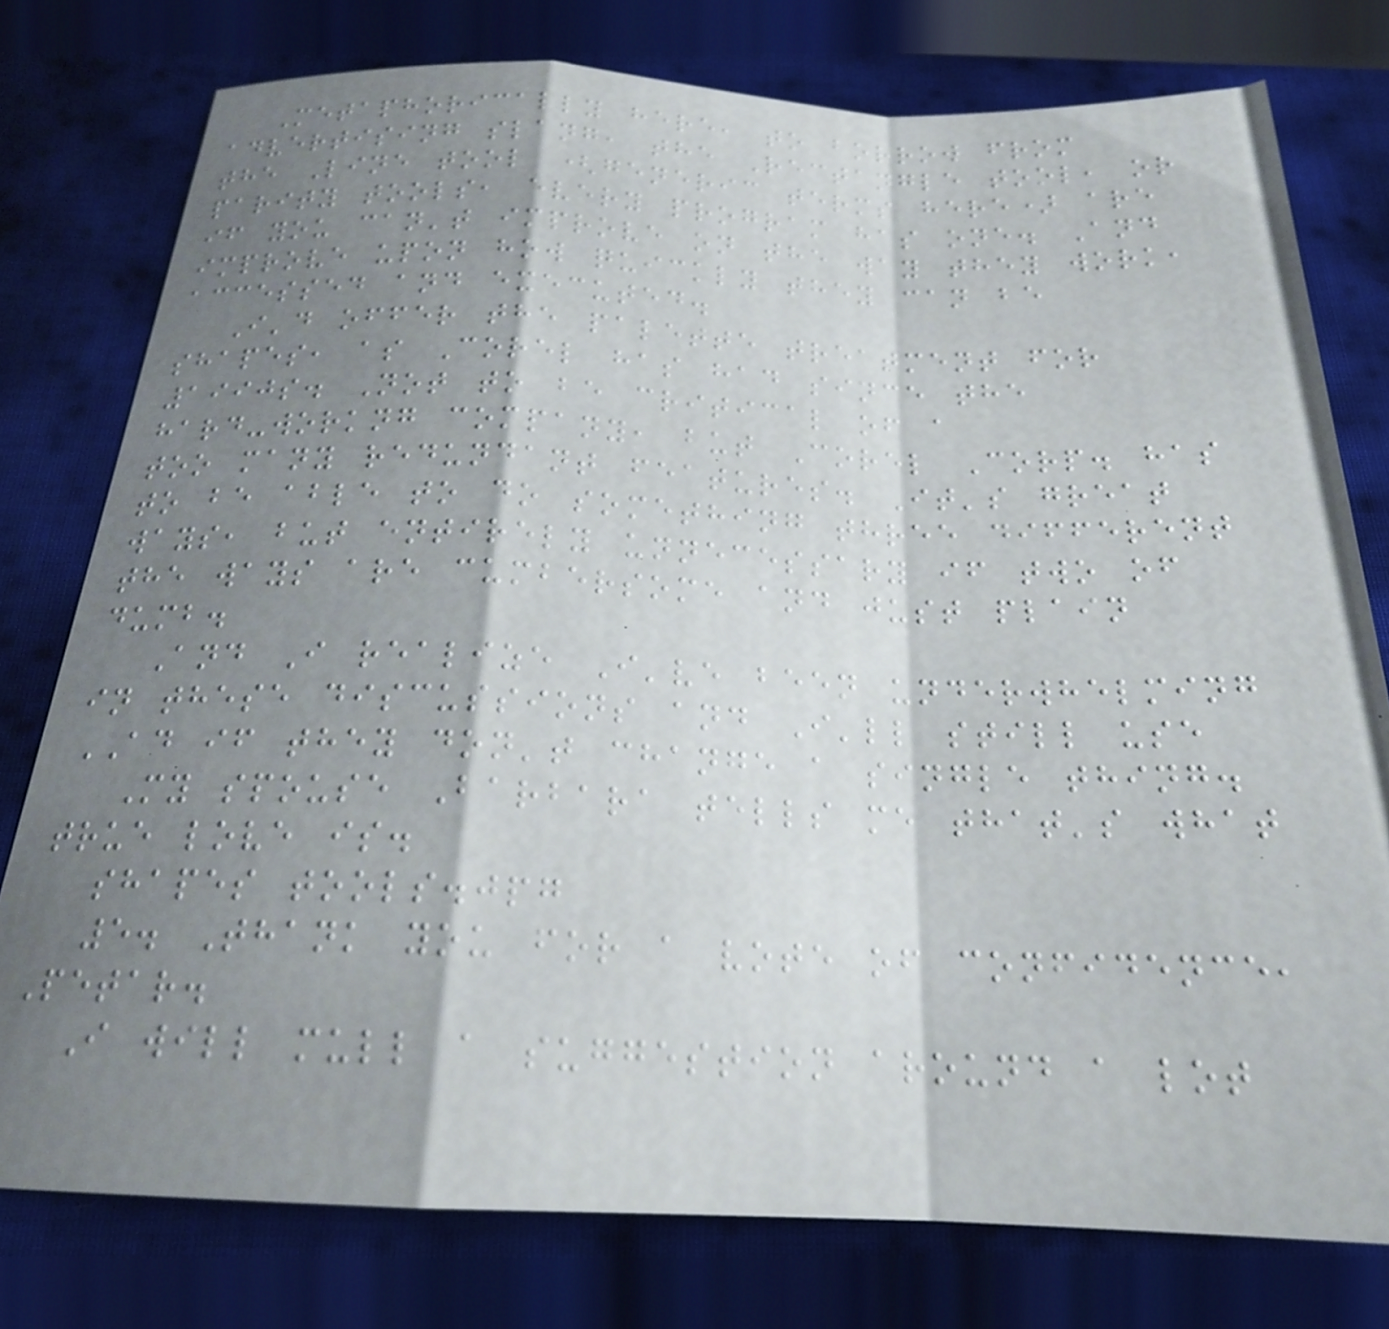Metaphorically here, to borrow from
advertising slang, the Rectangle tool, or
the Line tool (generic terms here) are
parity tools, every program has one. And
if you can't improve on the way they work,
improve upon how quickly they can be
accessed and executed.
I'd offer the palette treatment for
shapes, as Corel has had since the
1990s. Not to be critical of a
hard-workng company, but Corel Corp. has
too many redundant features. It's great
to be able to do something three different
ways, but entirely unnecessary if two of
the ways are cumbersome and just plain
dumb.
And I realize I've been underwhelming
in these discussions and I'll still use
AD if they don't change a single thing.
My spouse Barbara tells me that's what
true love is.
shapes tools.jpg
5. Thank you for a vote of confidence,
Petar.
I will mull a suggestion around a lot
